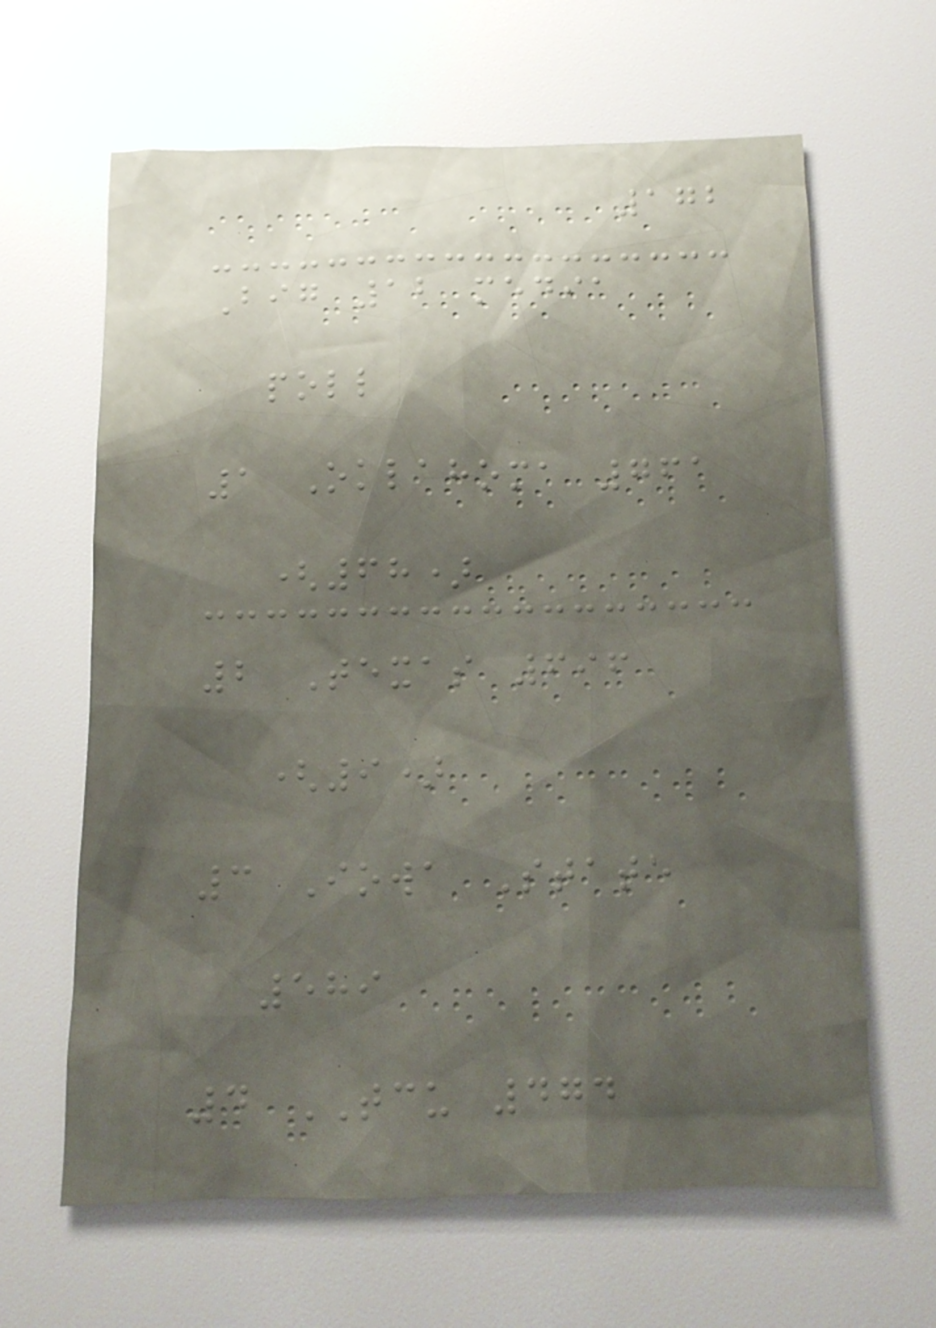172
Big 12 media
poll
1 Oklahoma 761
(68)
2 Texas 696
(9)
3 Iowa State
589
4 TCU 474
